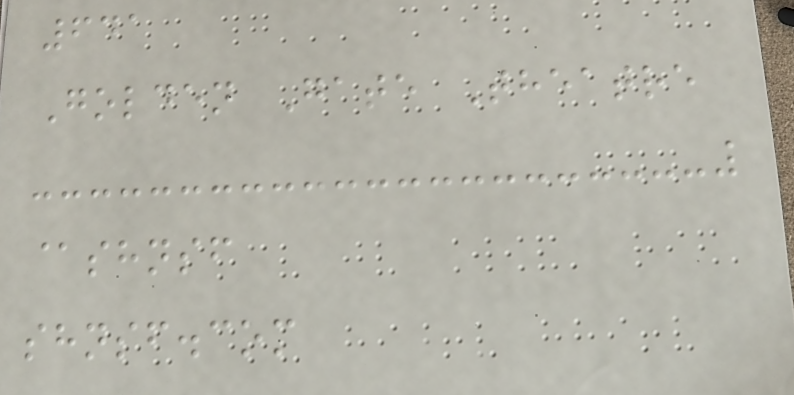641
Golden Gate Theatre
@shnsf
shnsf.com
